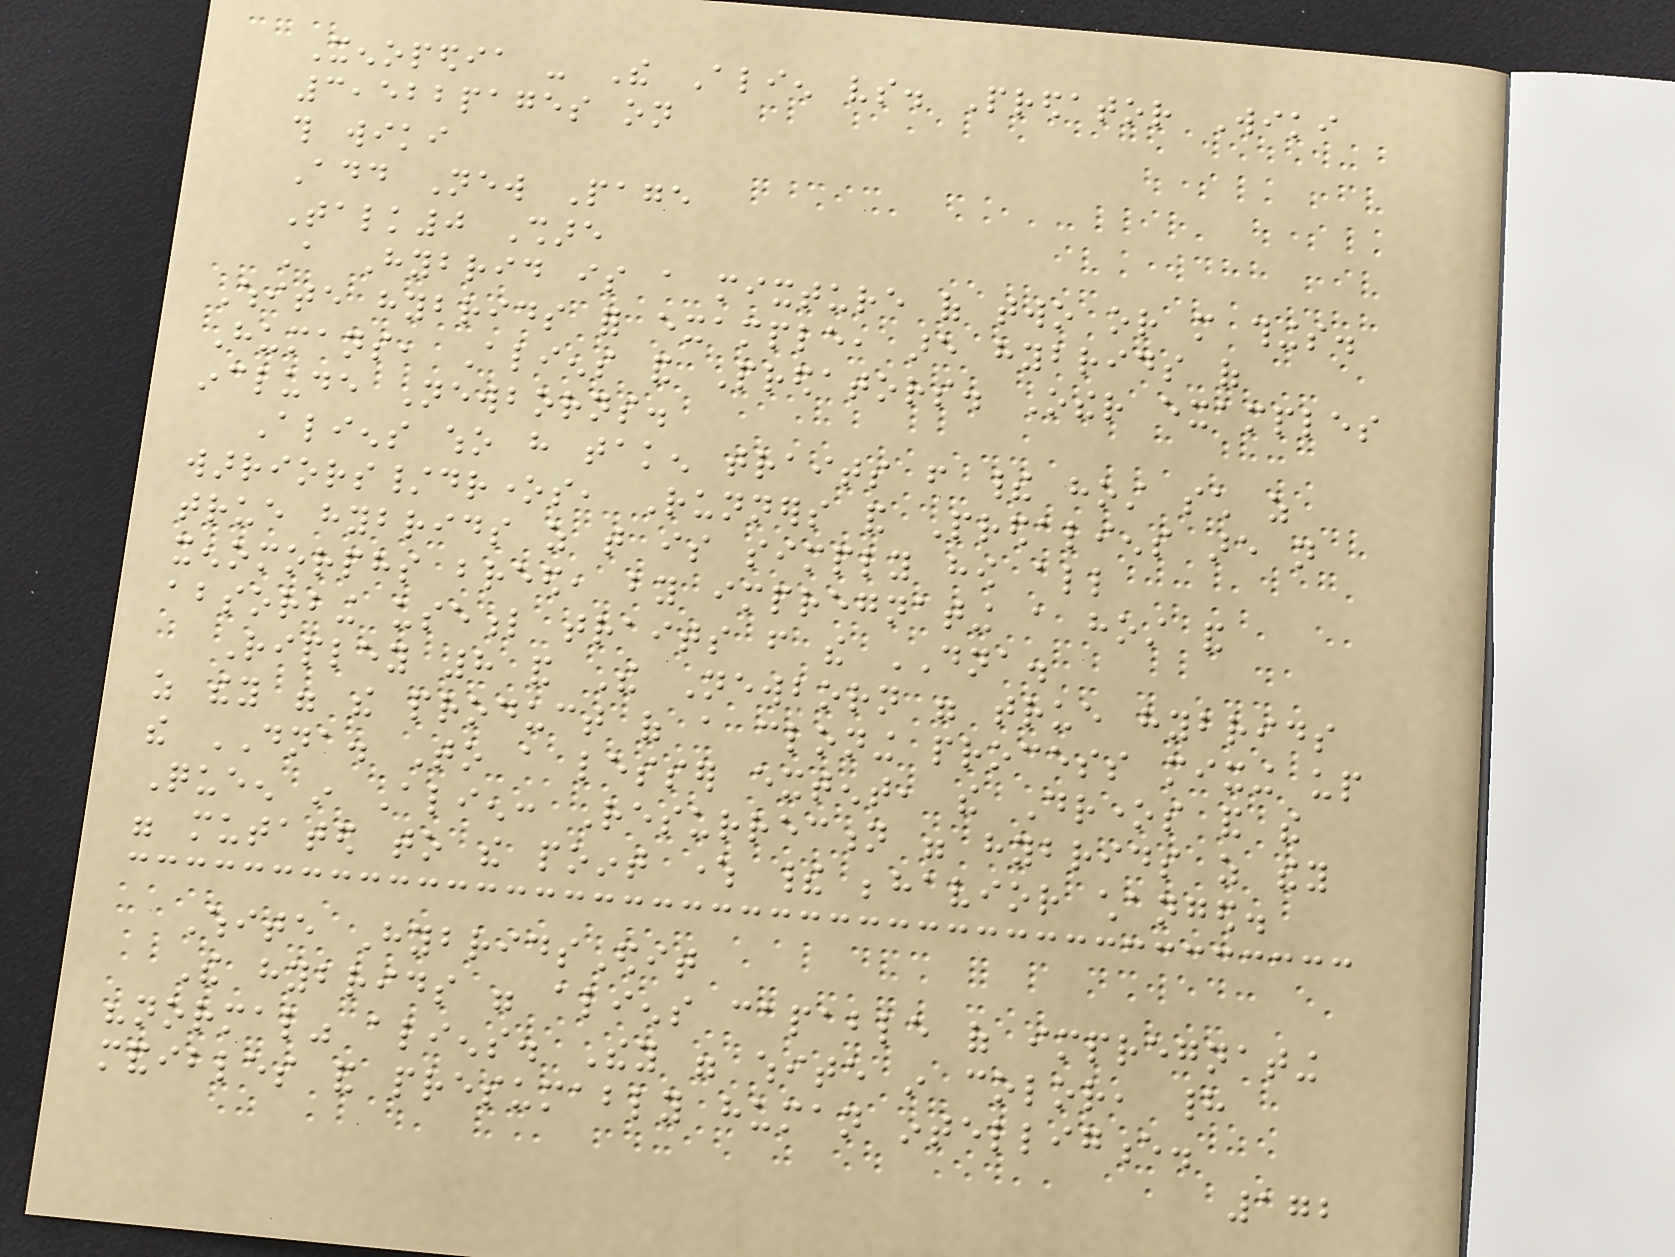Xenopedia - The Alien vs. Predator Wiki
3,522pages on
this wiki
Add New Page
Talk0 Share
A Hybrid is a mixture of two or more things.
White hybrids for example, are hybrids of
Humans, Aliens and Predators. Other examples
include Newborns.
Aliens who have taken traits from their host such as
warriors/drones, Runners and Predaliens are not
true hybrids as that is simply how all
xenomorphs breed, by impregnating a host and
absorbing useful traits from the DNA.
Ripley 8 and The Newborn were true hybrids
as they were the product of a cloning process mixing up
the DNA. To a lesser extent, the Drones and the
Queen in Alien: Resurrection were hybrids as they
were mutated to the point where their behavior changed.
White HybridsEdit
The hybrids were aliens capable of impregnating
"normal" aliens. They were white in color, had
mandibles and presumably human intelligence.
172
